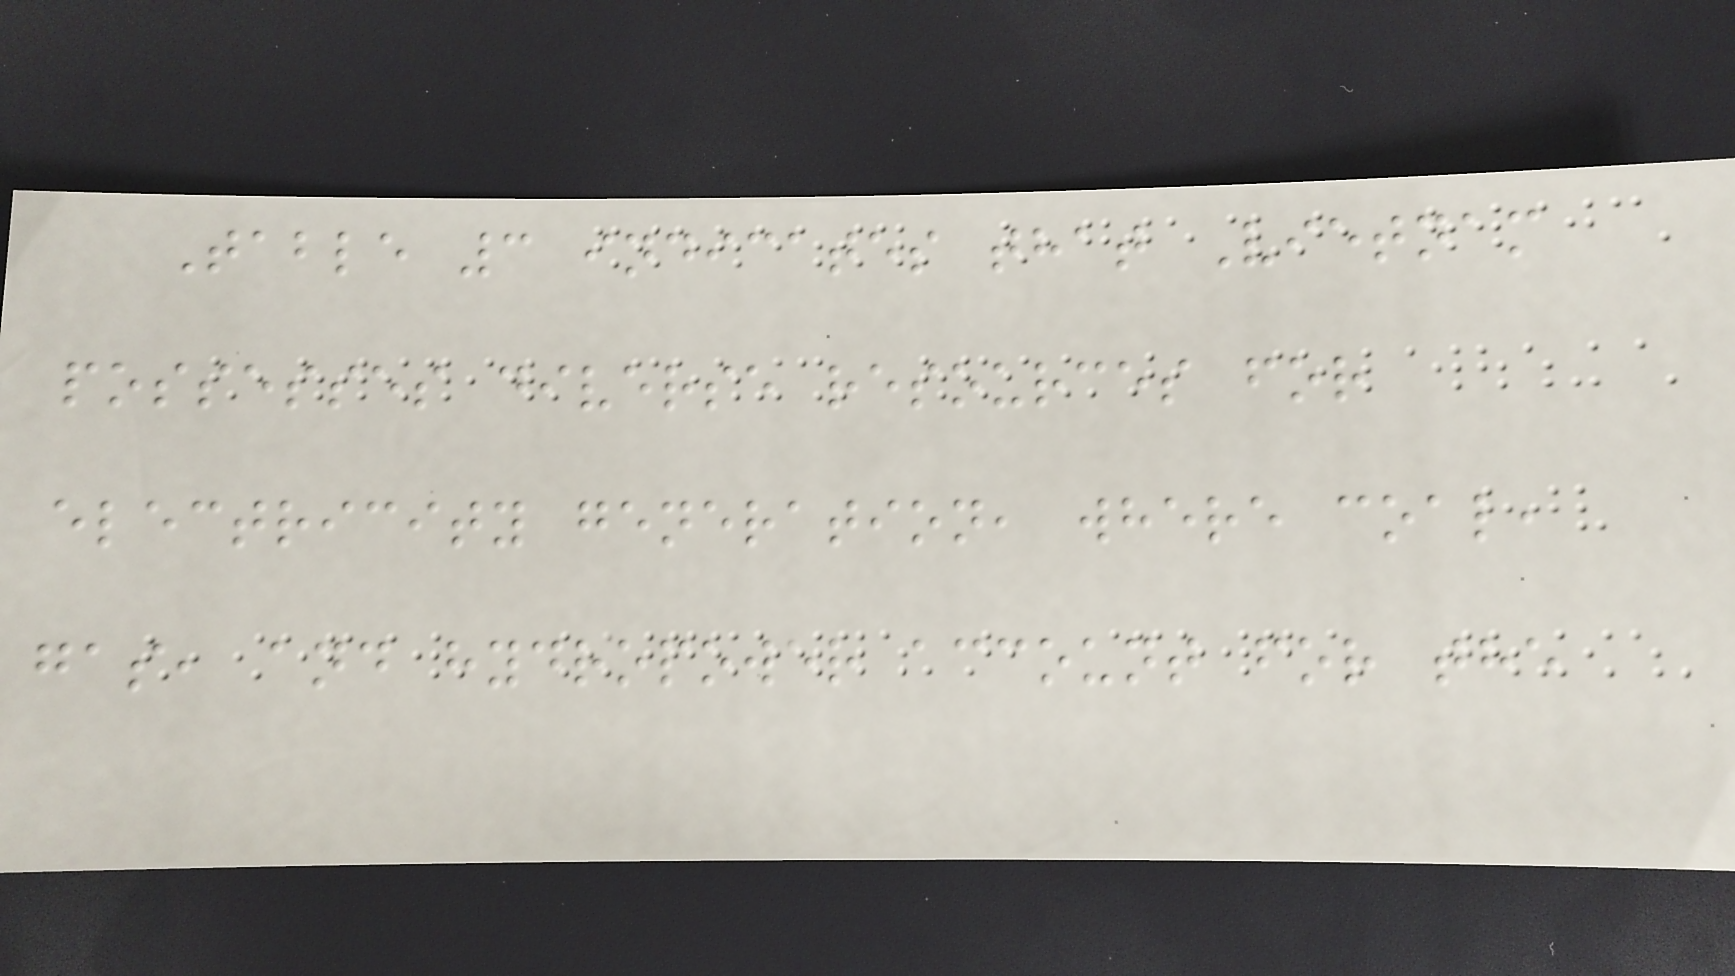Table 3 indicates that Vietnam
possesses diverse resources for
electricity generation, where coal,
gas, and hydropower account for the
